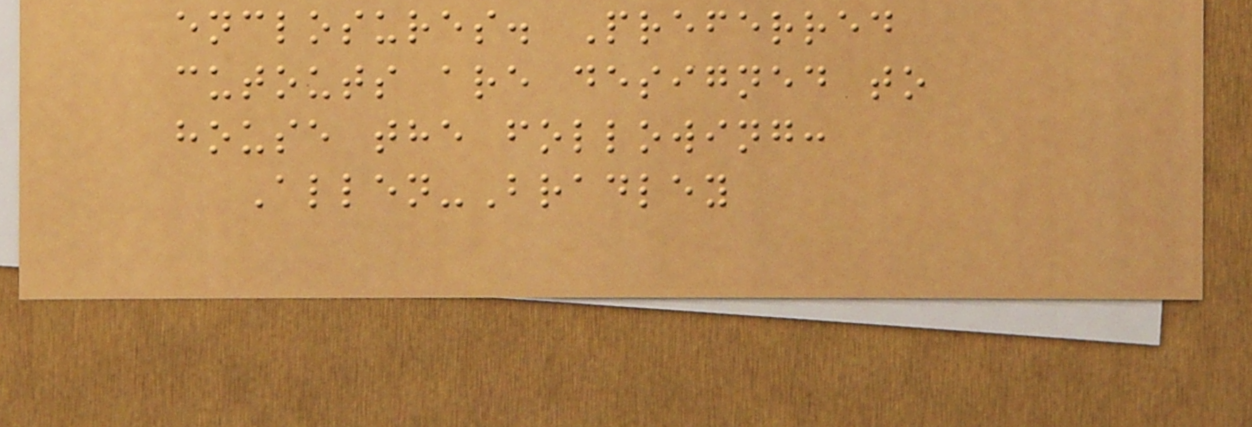enclosures. Preferred
cutouts are designed to
house the following:
Allen-Bradley
